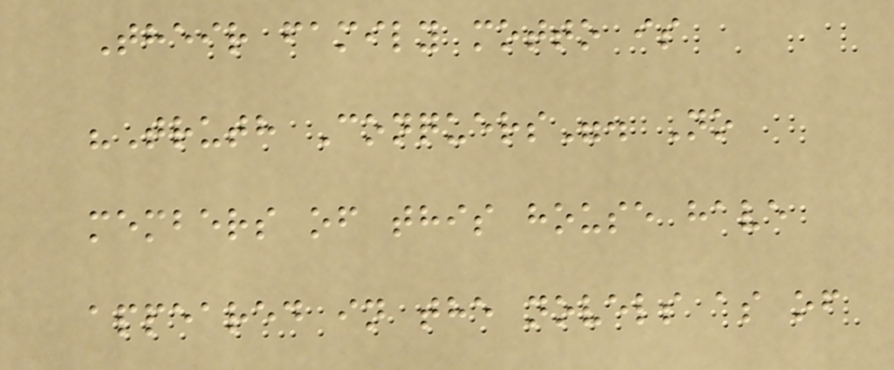Their family motto is
"Truth Conquers". No
members of this house have
appeared in the novels as of
